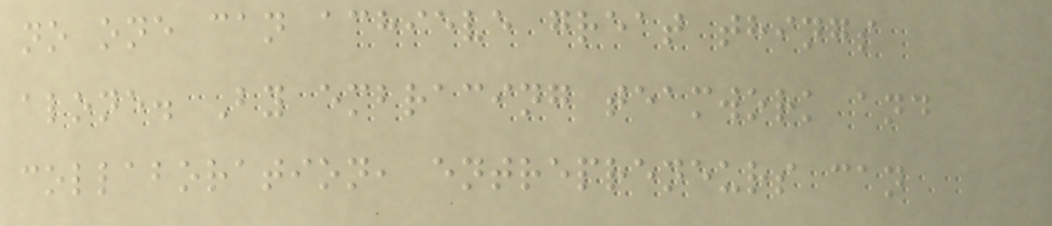no one can achieve great things
alone. By embracing teamwork and
collaboration, entrepreneurs can
